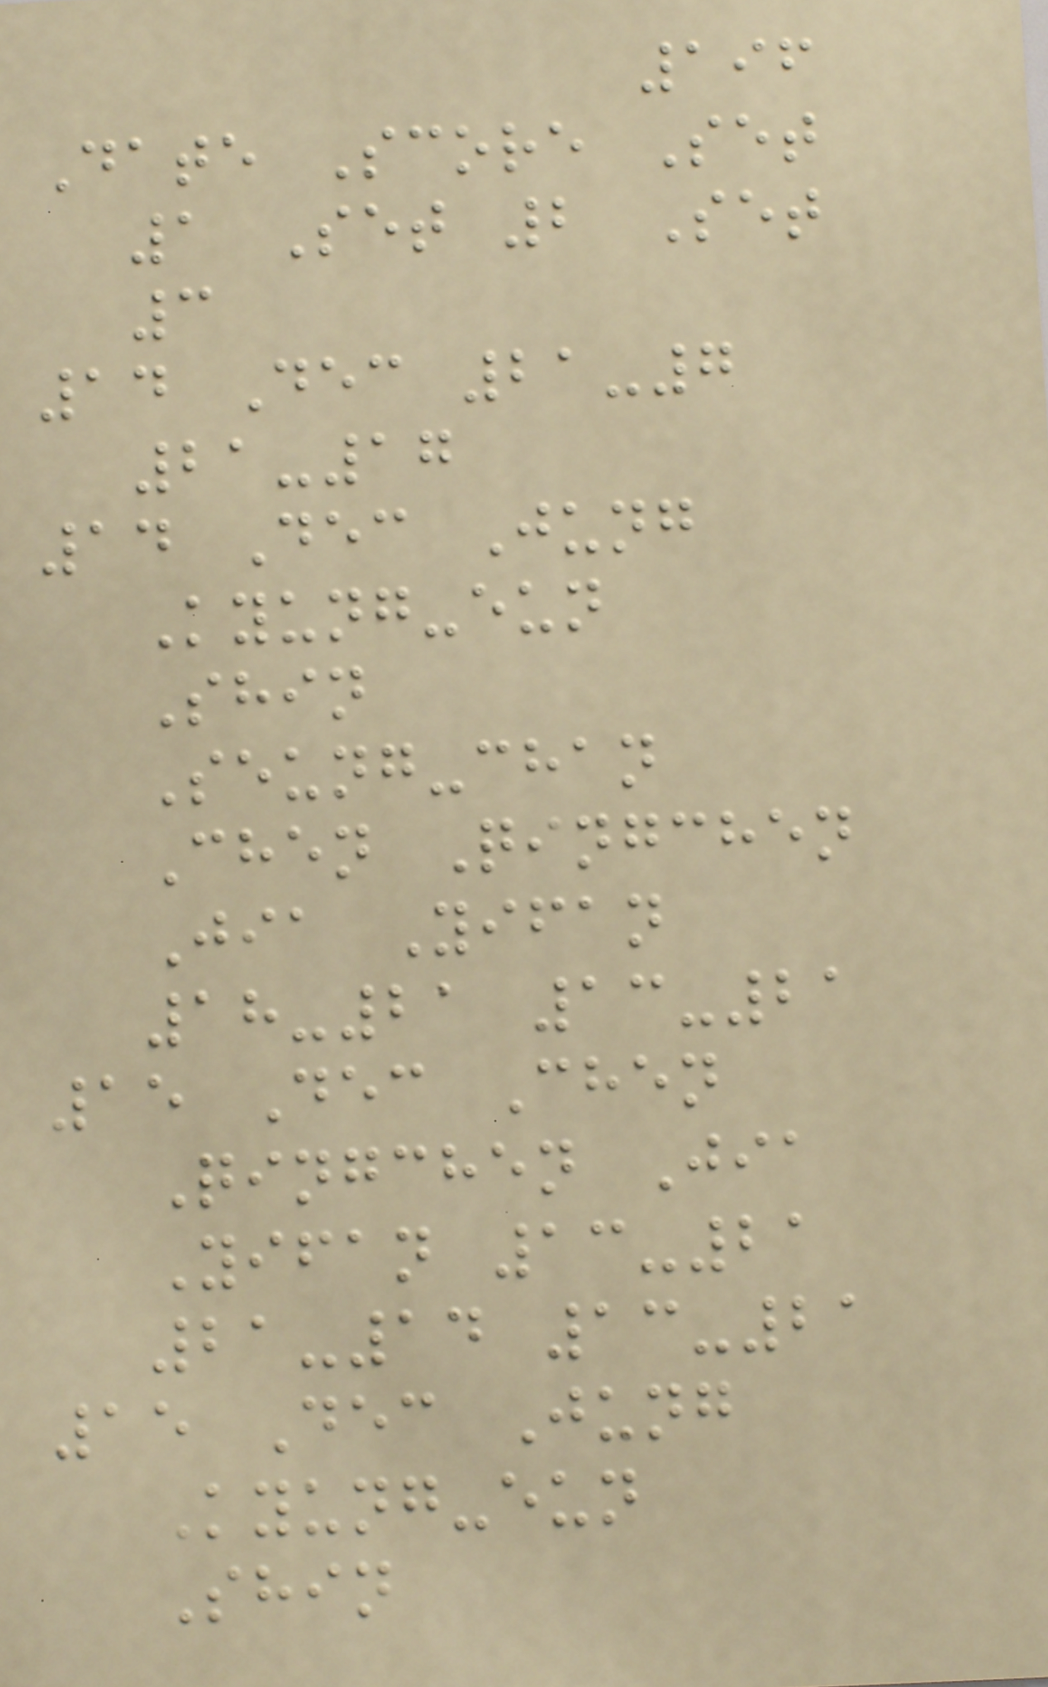196
Date Score Set
1 Set 2 Set
3
14 Dec 21-7
21-17
14 Dec Jung
Kyung-eun
Shin
Seung-chan
Chen Qingchen
Jia Yifan
18-21 13-21
15 Dec Chen
Qingchen Jia
Yifan 13-21
21-14 13-21
15 Dec Jung
Kyung-eun
Shin
